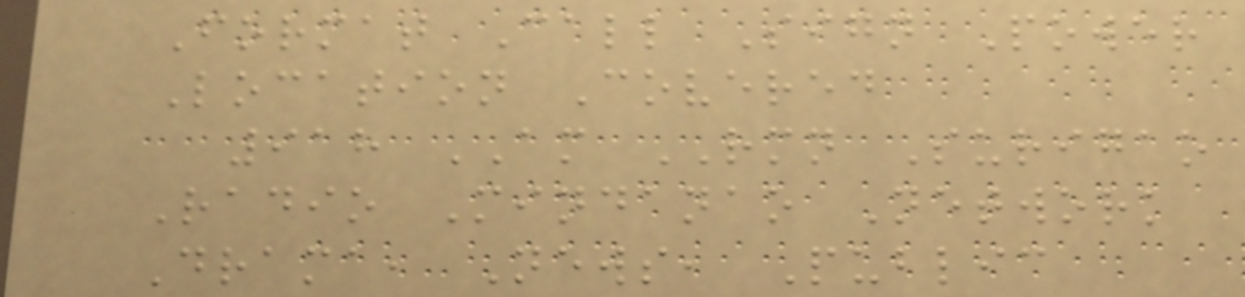Format Call Sign Power
Location Covered
918 AM RMN Surigao
Radio Mindanao Network
Drama, News, Public
